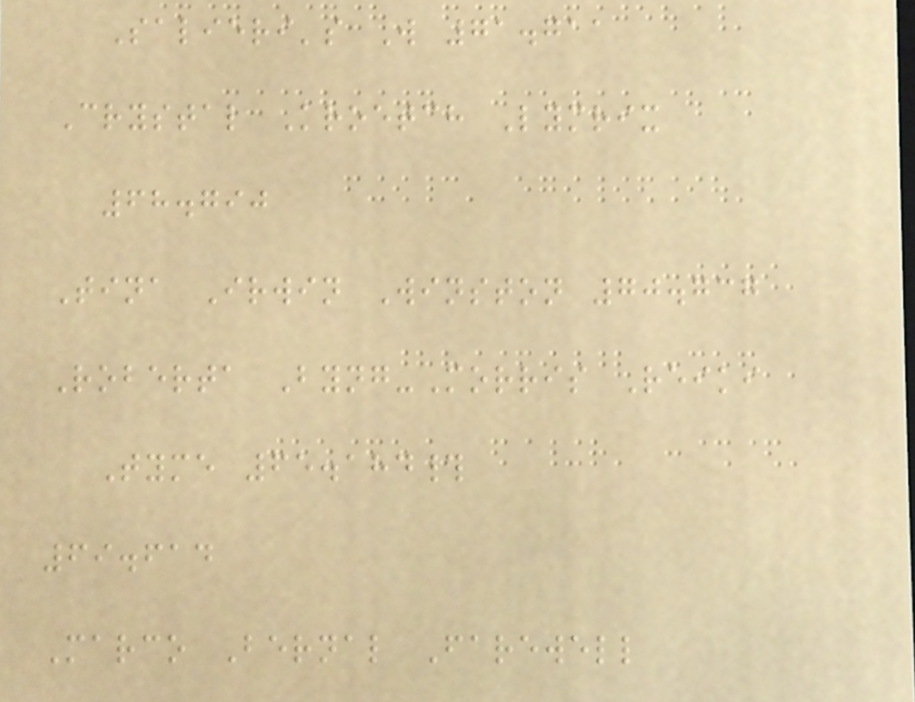Salieri's W 71.711
Crystal Kroetch Lymrix
68.790
Tina Irwin Winston 70.737
Roberta Byng-Morris Reiki
Tyme 65.184#
69.614
Marco Bernal Farewell
